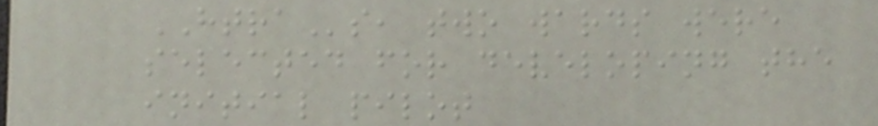HTRAs, two wards were
selected for developing the
initial pilot
